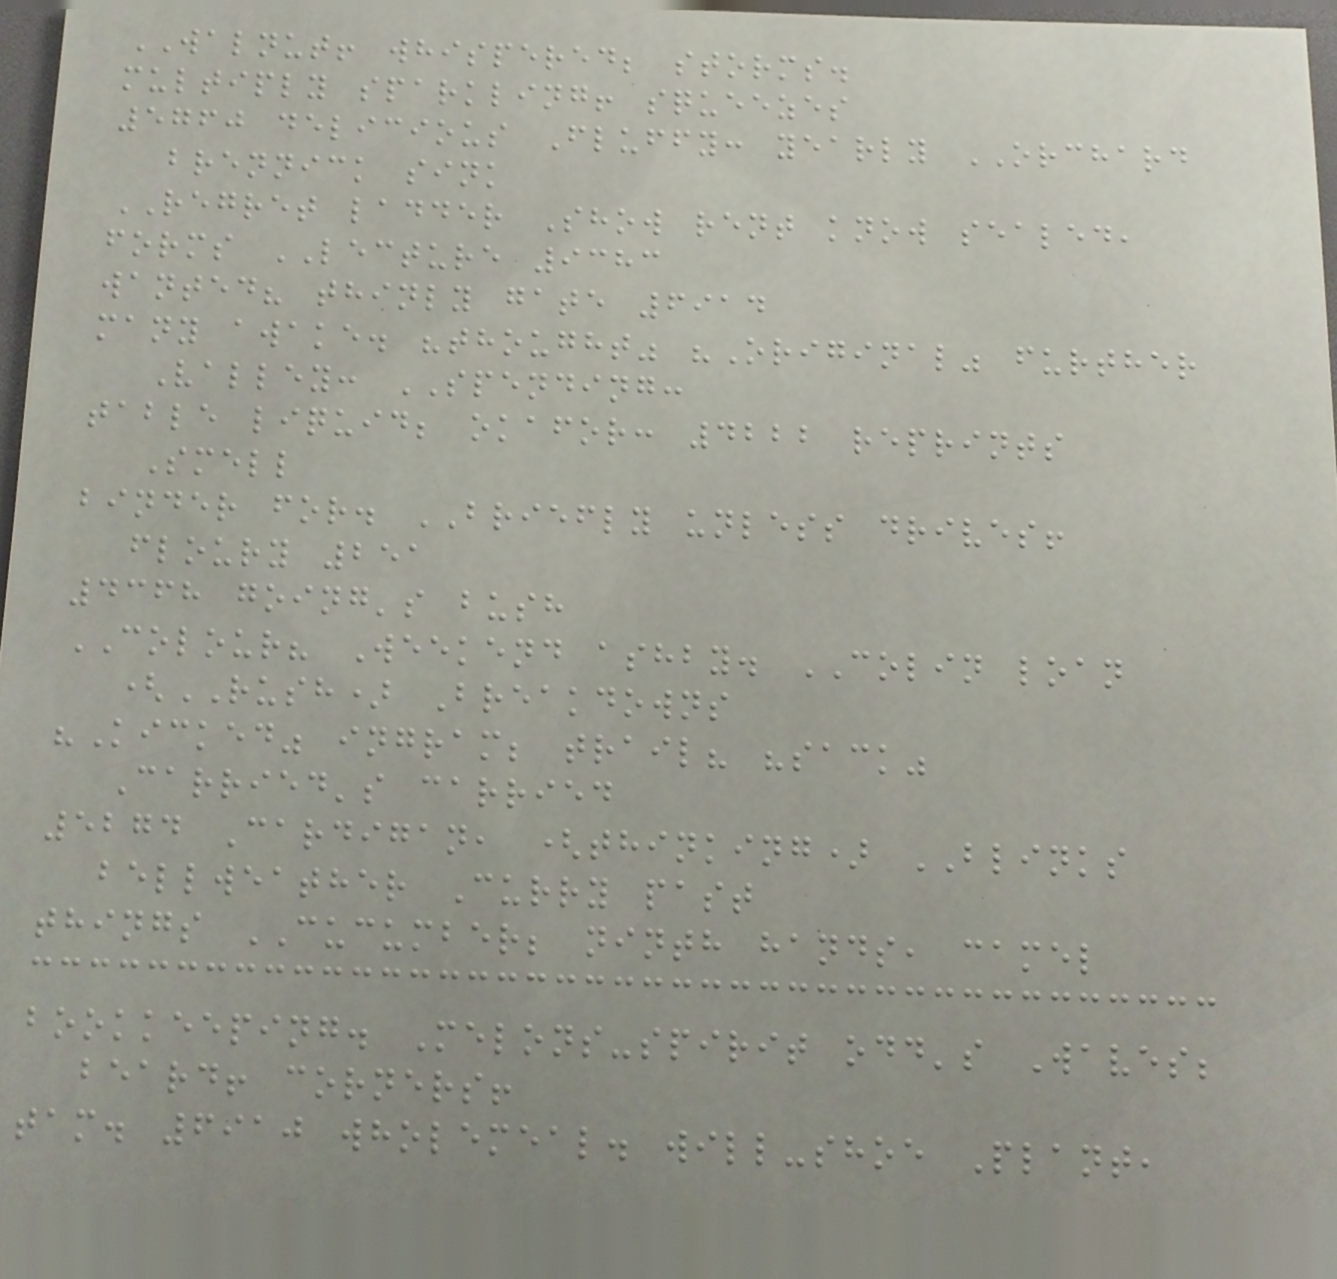WALNUT! whispered; storms.
multiply sparkling! squeezes
5760 delicious Fluffy: yearly ORCHARD
brennick sink
REGRET ladder Show rent know sealed,
forms LECTURE 9383
wanted? thinly gate 6914
many awake. "thought" "Original" further
Valley: SPENDING:
table liquid; okafor: 4222 reprints
Smell
binder for. BRIEFLY unless drives!
floury 251
4368 going's bush
COLOUR? Weekend ashby. COLIN loan
(RUSH) Breakdowns
"Kicked" ingram; trail? "sack"
Carried's carried
5274 Cardigan, (thinking) BLINKS
bellweather Curry past
things CUCUMBER; ninth hands, camel
bookkeeping. Melons-spirit odd's Waves;
beard! corners!
tam. 6910 wholemeal. will-shoe Plant,
